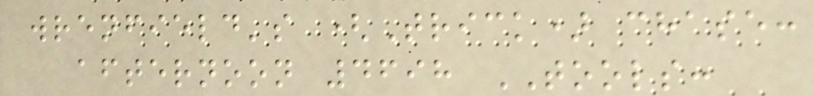wrenfield's (Trick) chase:
afternoon 4698 TOOLS:
